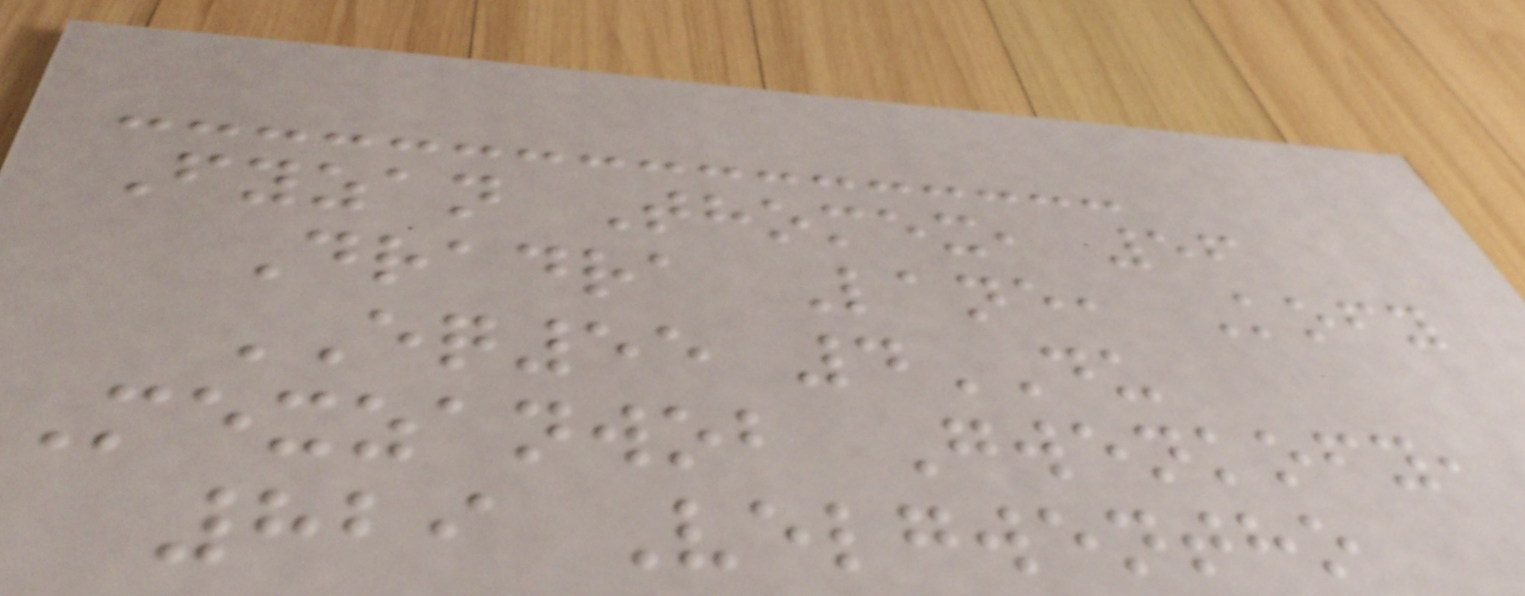Fyzan Thomex, 56
Dradra Lane, Kofy
EQ55 4DU
Mexzanwob Gwenkofy,
829 Velgwentho
